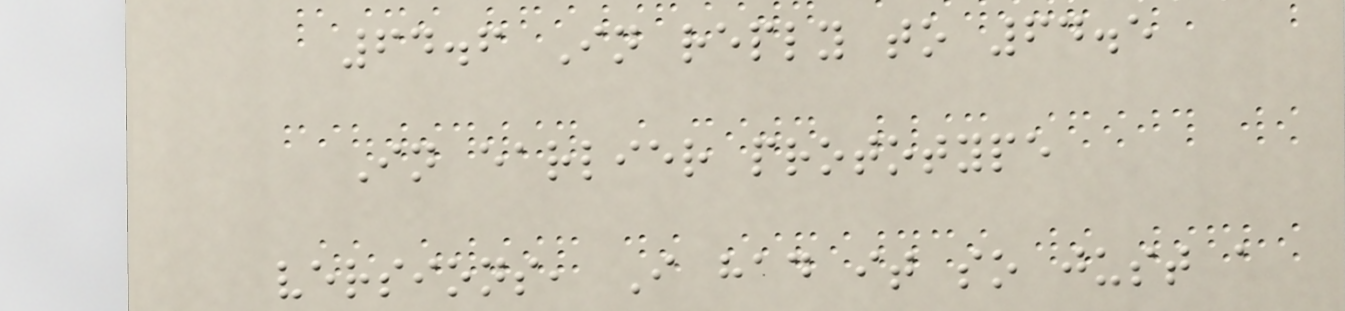64.6 In reply to 64.5
In earlier prototype
versions, I had it so just a
